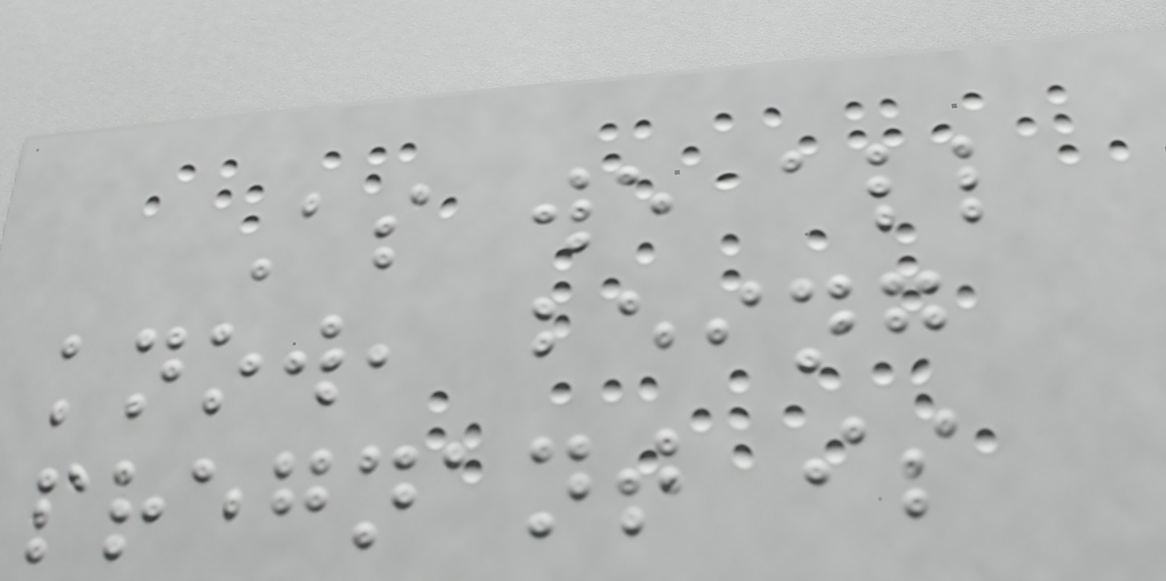As we all
know, being
pregnant is
